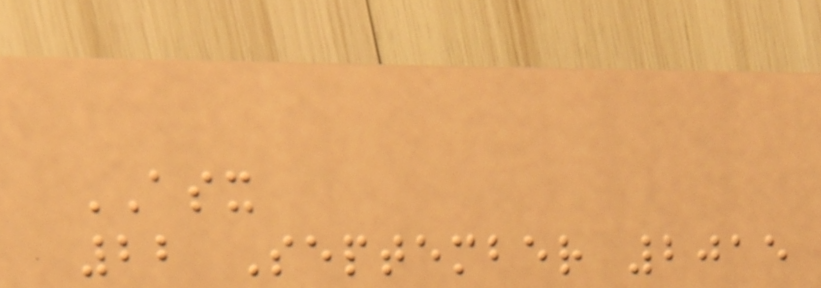ASX
22 September 2015
